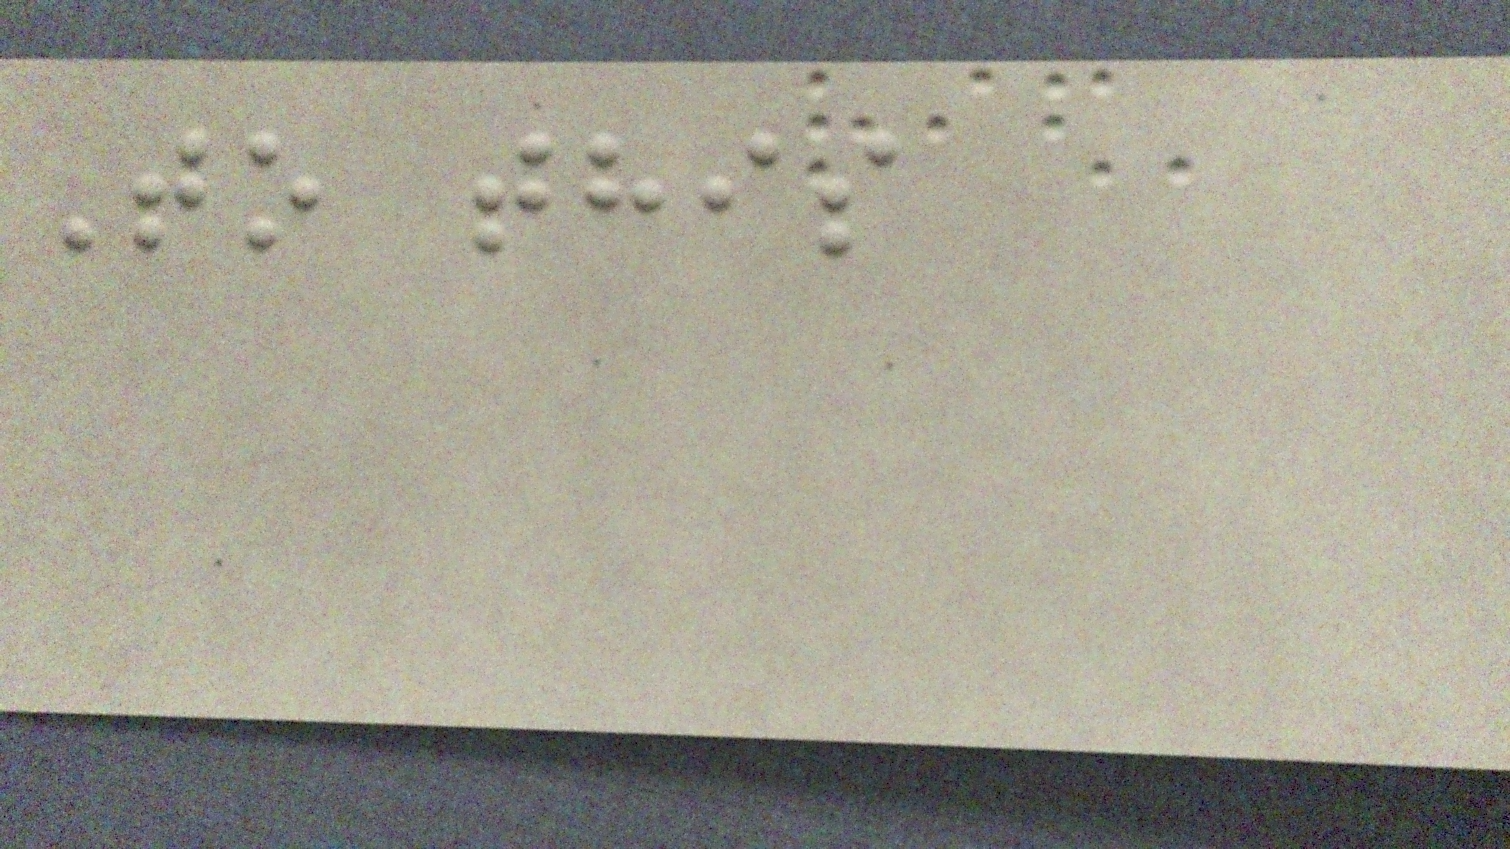To this
